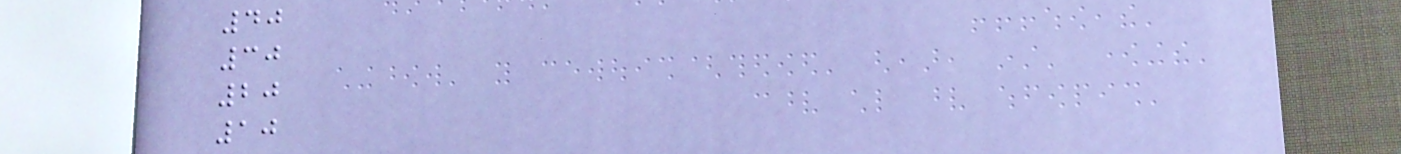40
30
20
10
